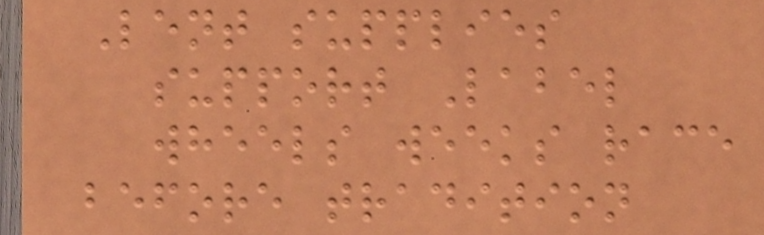Lent supplies
support Label
wheels weeks race
before tradition
